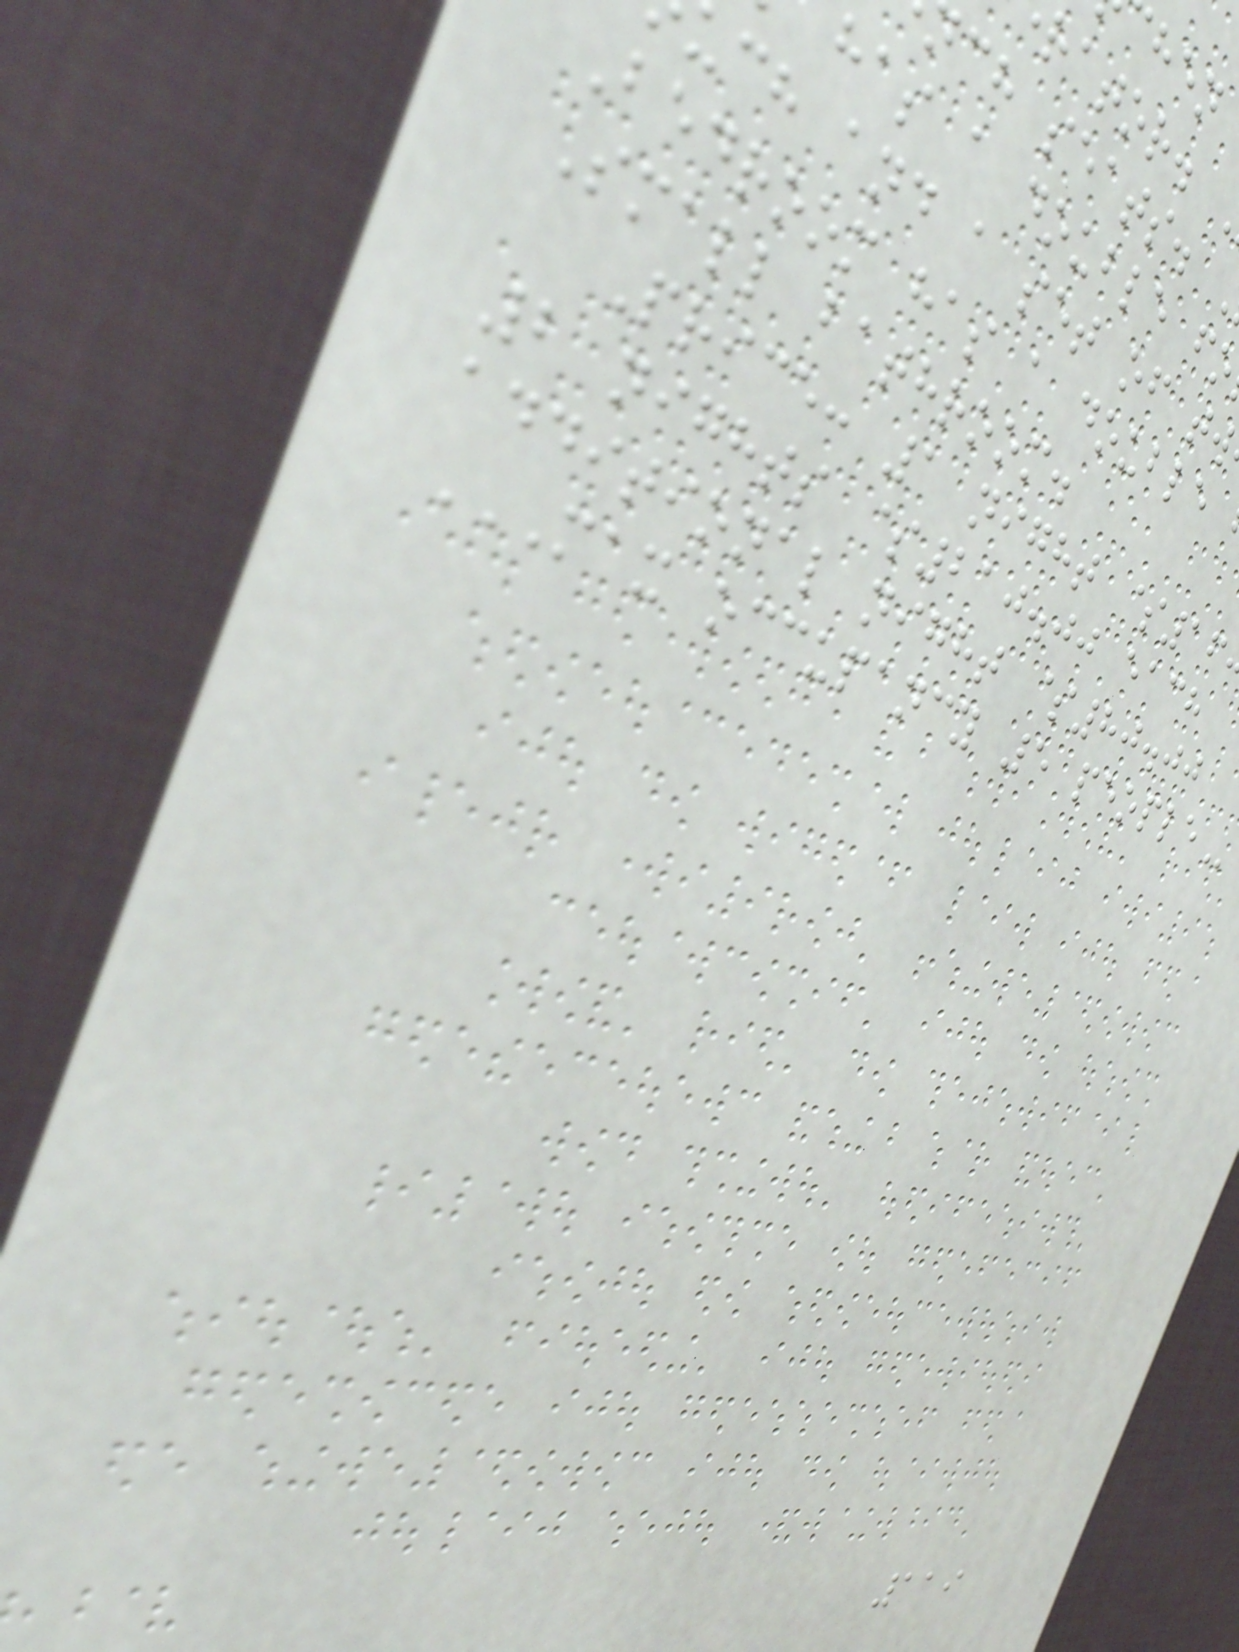ch seats.
has a double fo
uch and a set of tw
Bedroom has a double
Small bathroom.
Price: 1 night $16
2 nights $210.00 each
additional night $80.00
119
